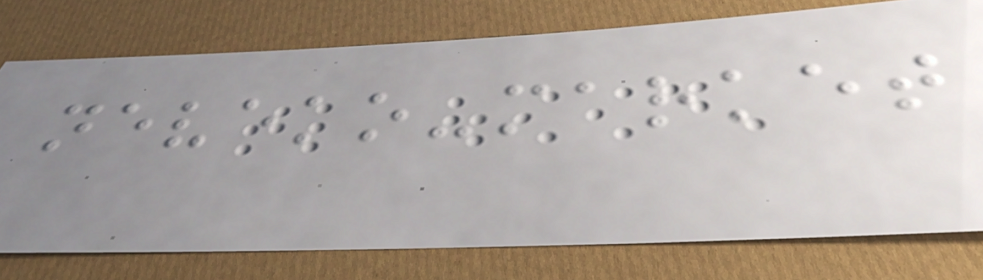neveko-market
